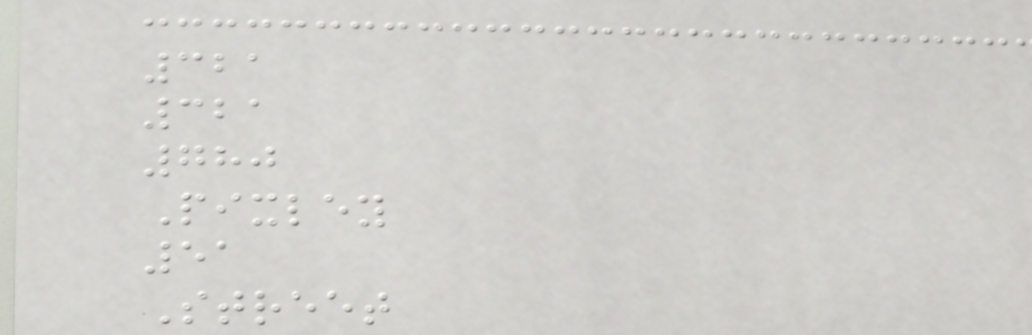321
321
780
Pixley
51
Street
